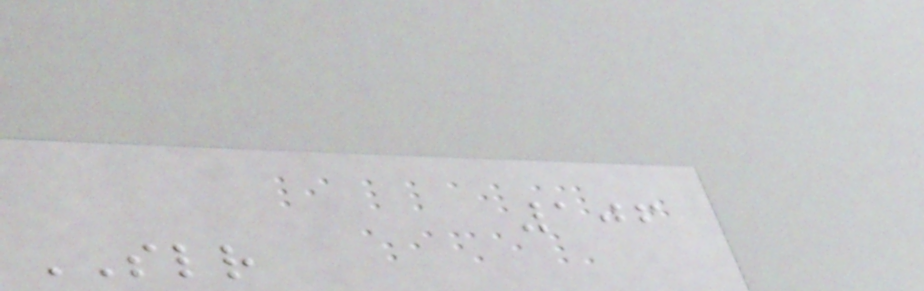106
SLR
